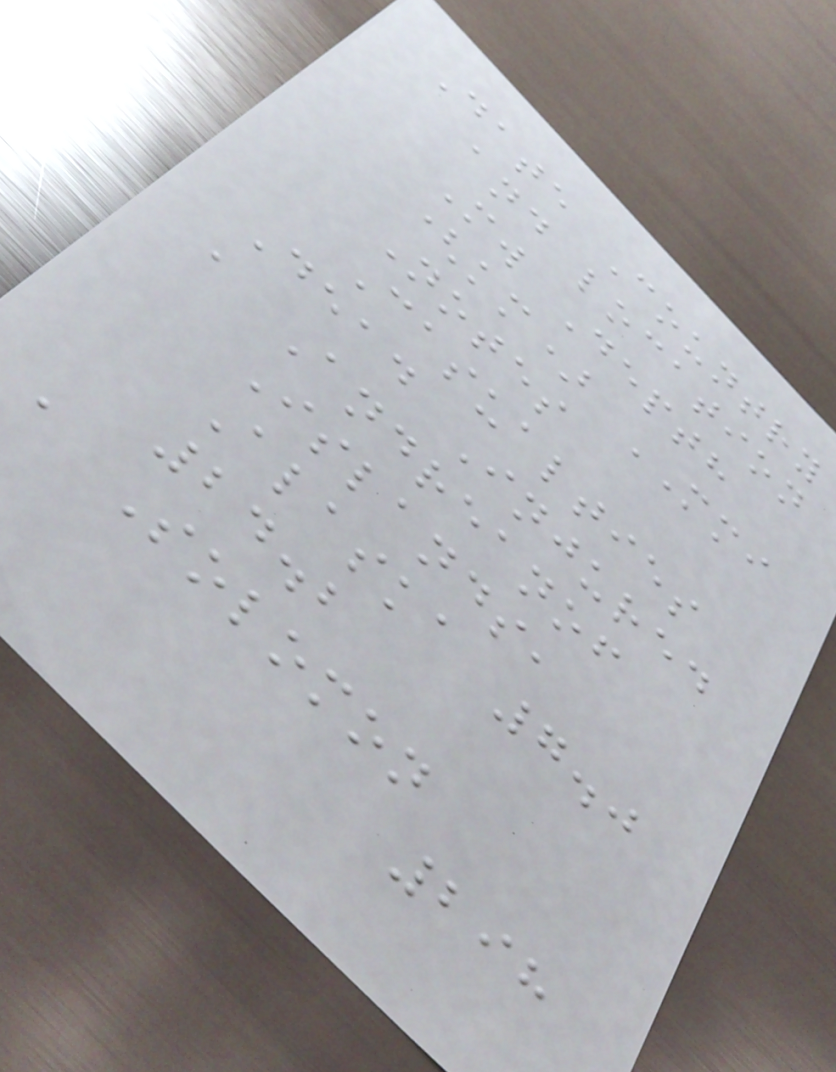Date Country
and location
Mw Depth
(km) MMI
Notes
Casualties
Dead Injured
, Andreanof
Islands,
Alaska 7.0
24.2
, Solomon
298
